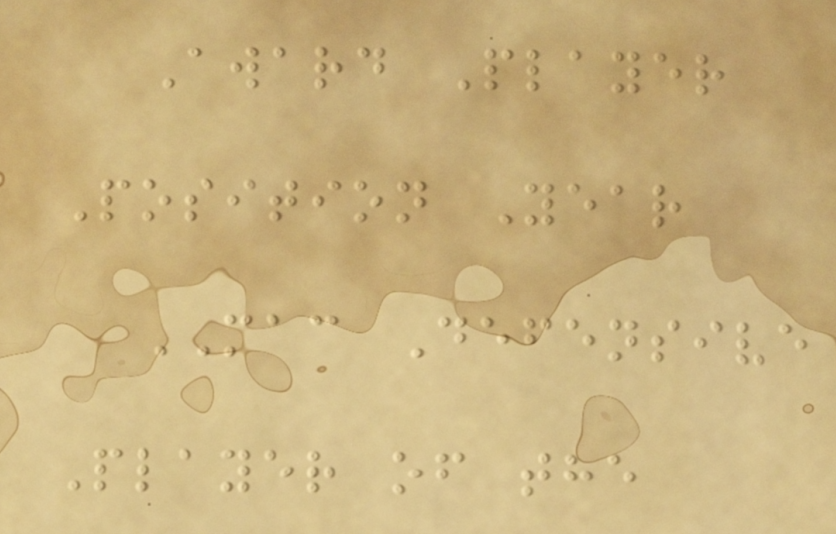Award Player
Position Year
MAC Defensive
Player of the
